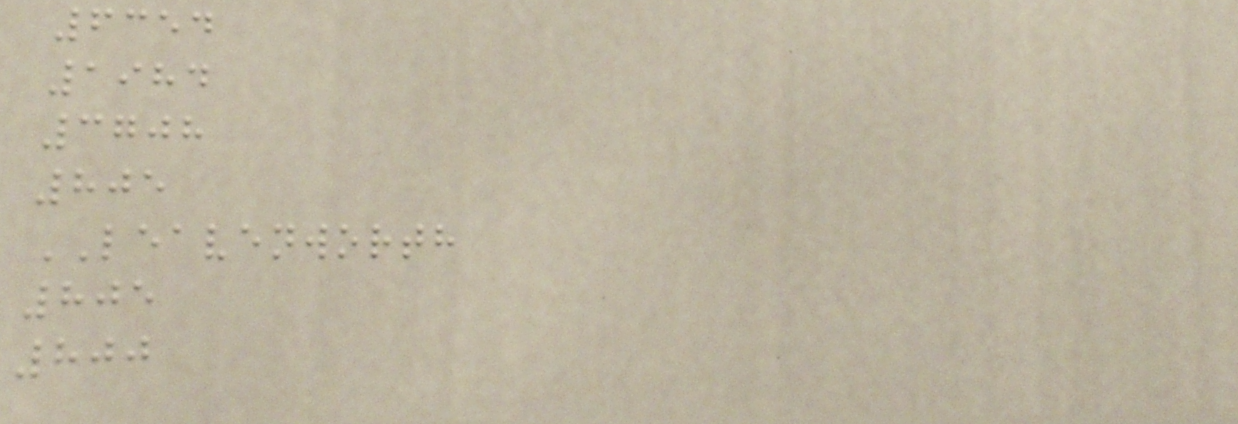6354
1984
3708
805
LEAVENWORTH
805
800
